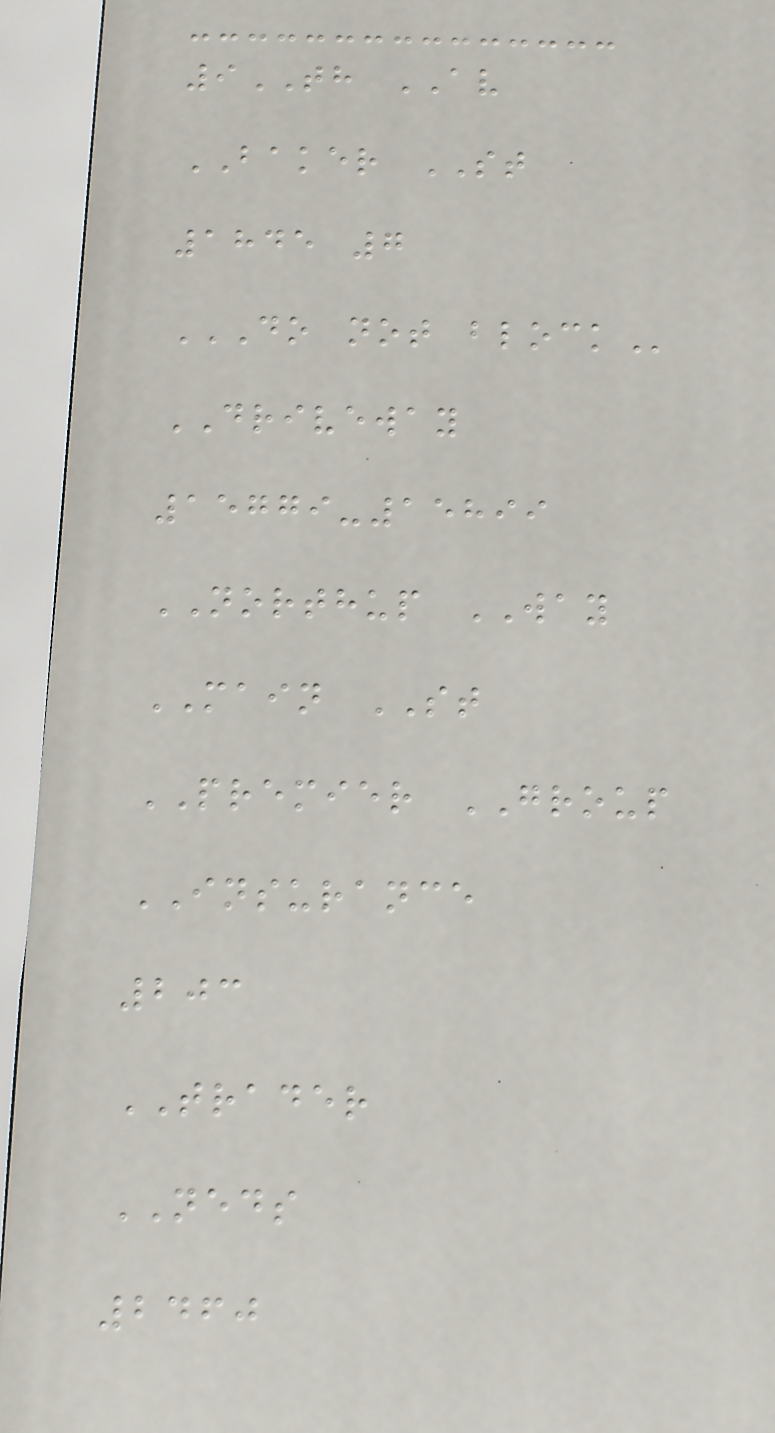9TH AV
BAKER ST
1845 7
DO NOT BLOCK
DRIVEWAY
15779-15899
NORTHUP WAY
MAIN ST
PREMIER GROUP
INSURANCE
203
TRADER
NEDS
2460
